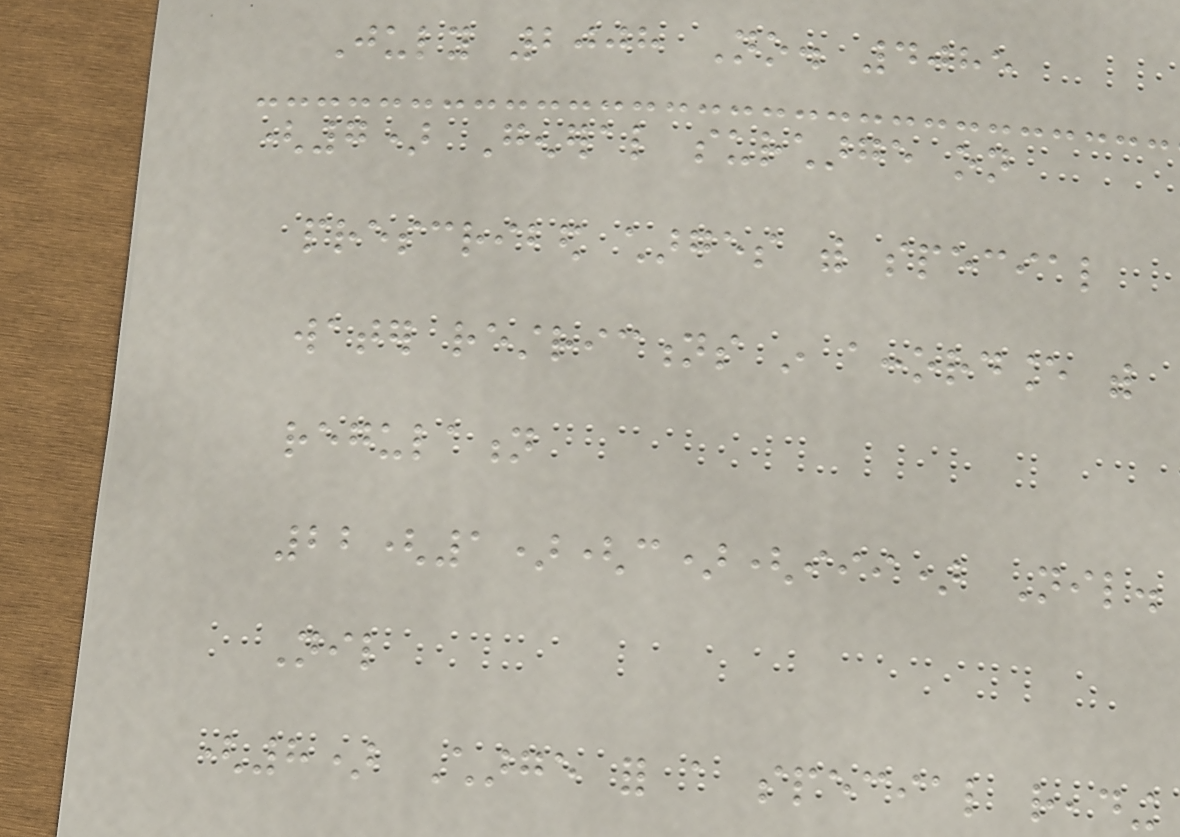July 2008 No. 4085
(7) General surcharge on
prescribed charges with special
water restrictions in accordance with
regulation
22(1)(c)(iii) Nil.
Nil
(8) Charge for a special reading
